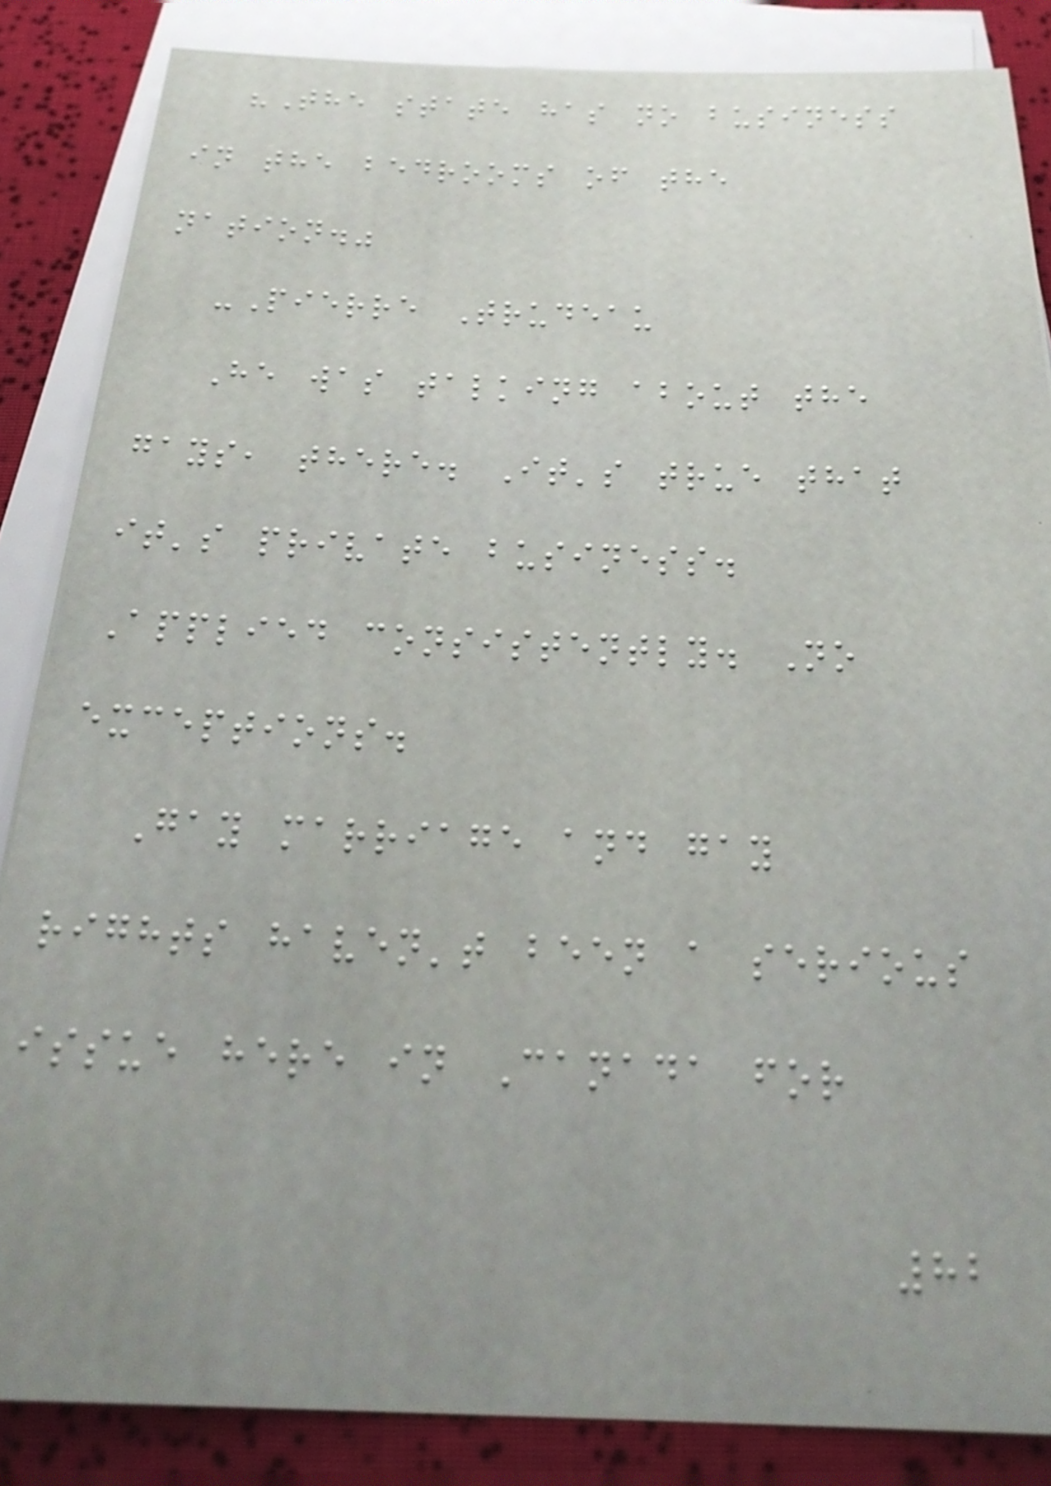"The state has no business
in the bedrooms of the
nation."
-Pierre Trudeau
He was talking about the
gays, there. It's true that
it's private business.
Applied consistently. No
exceptions.
Gay marriage and gay
rights haven't been a serious
issue here in Canada for
82
